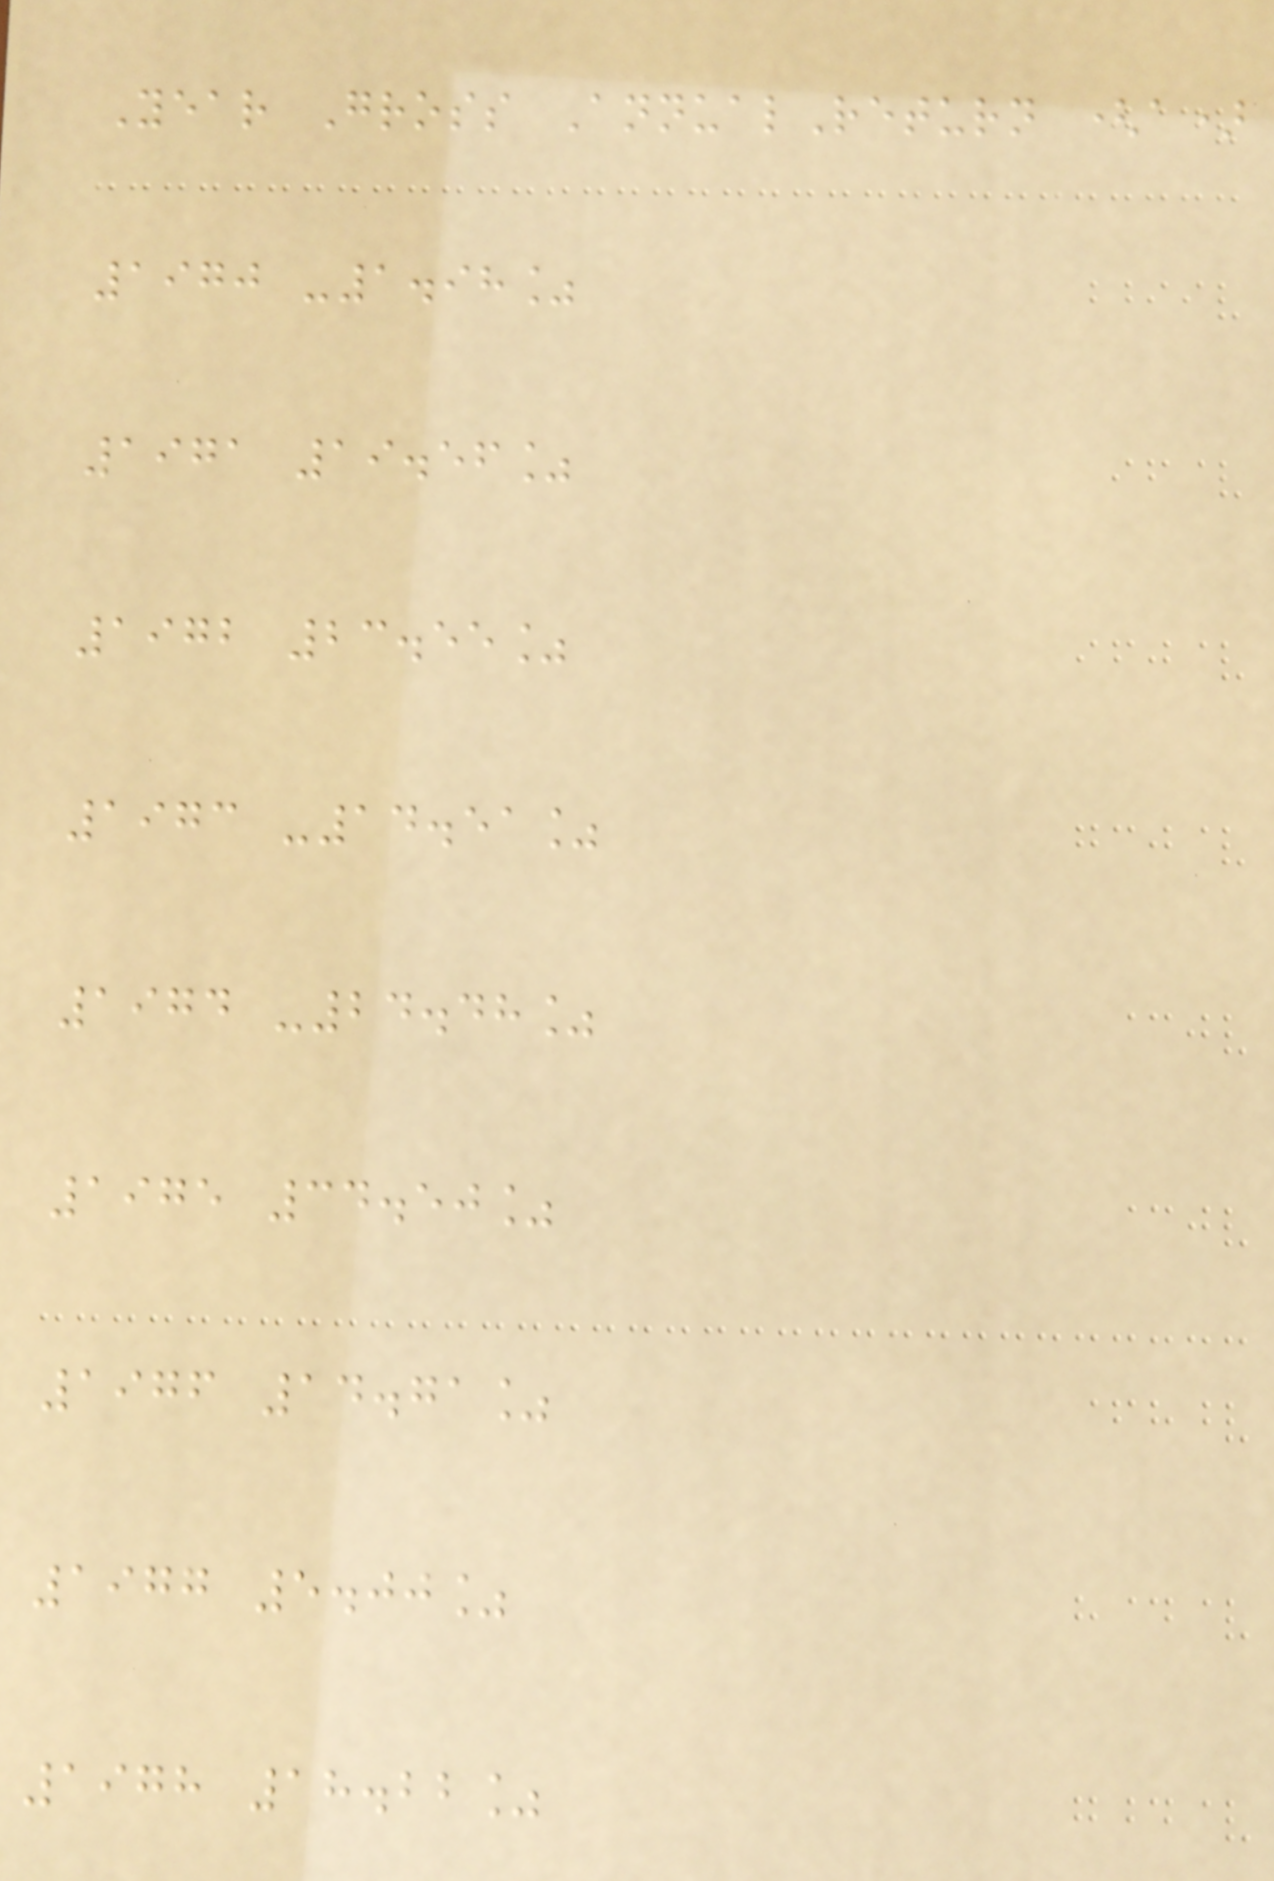Year Gross AnnualReturn (a)
1970 -1.98%
1971 19.56%
1972 23.55%
1973 -14.51%
1974 -24.48%
1975 34.50%
1976 14.71%
1977 5.00%
1978 18.22%
